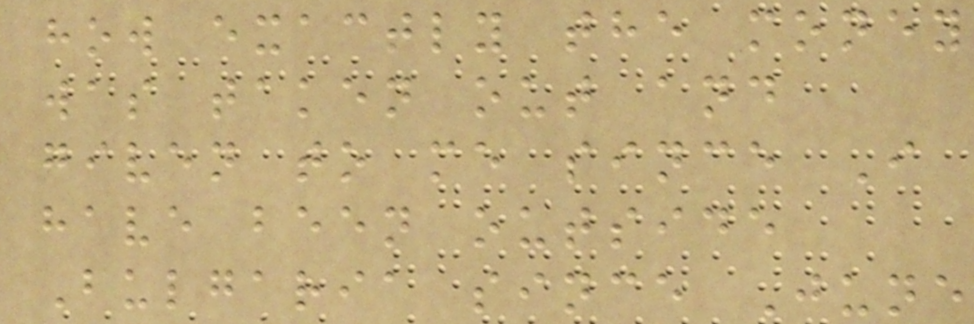how exactly the money
was taken out and
given to me since I
have been outside
Bulgaria since June
